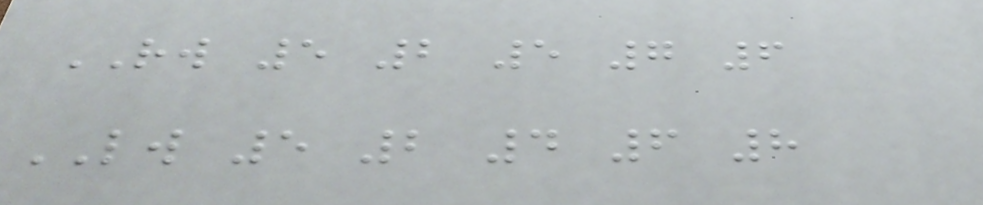RW 5 2 5 7 6
LW 5 2 4 6 8
